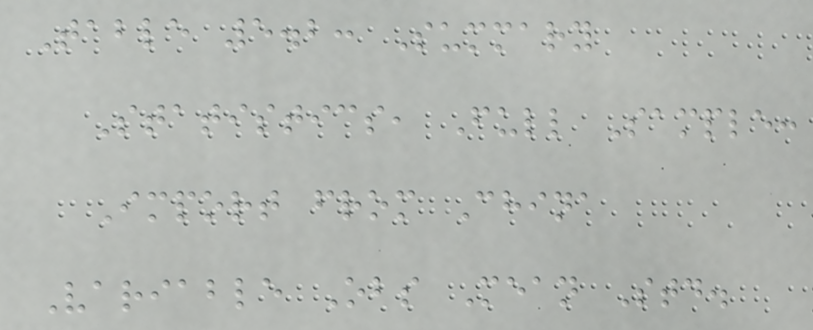Table 5.2: Summary
Statistics, Full Sample:
Import from China
Variable Obs Mean Std.
